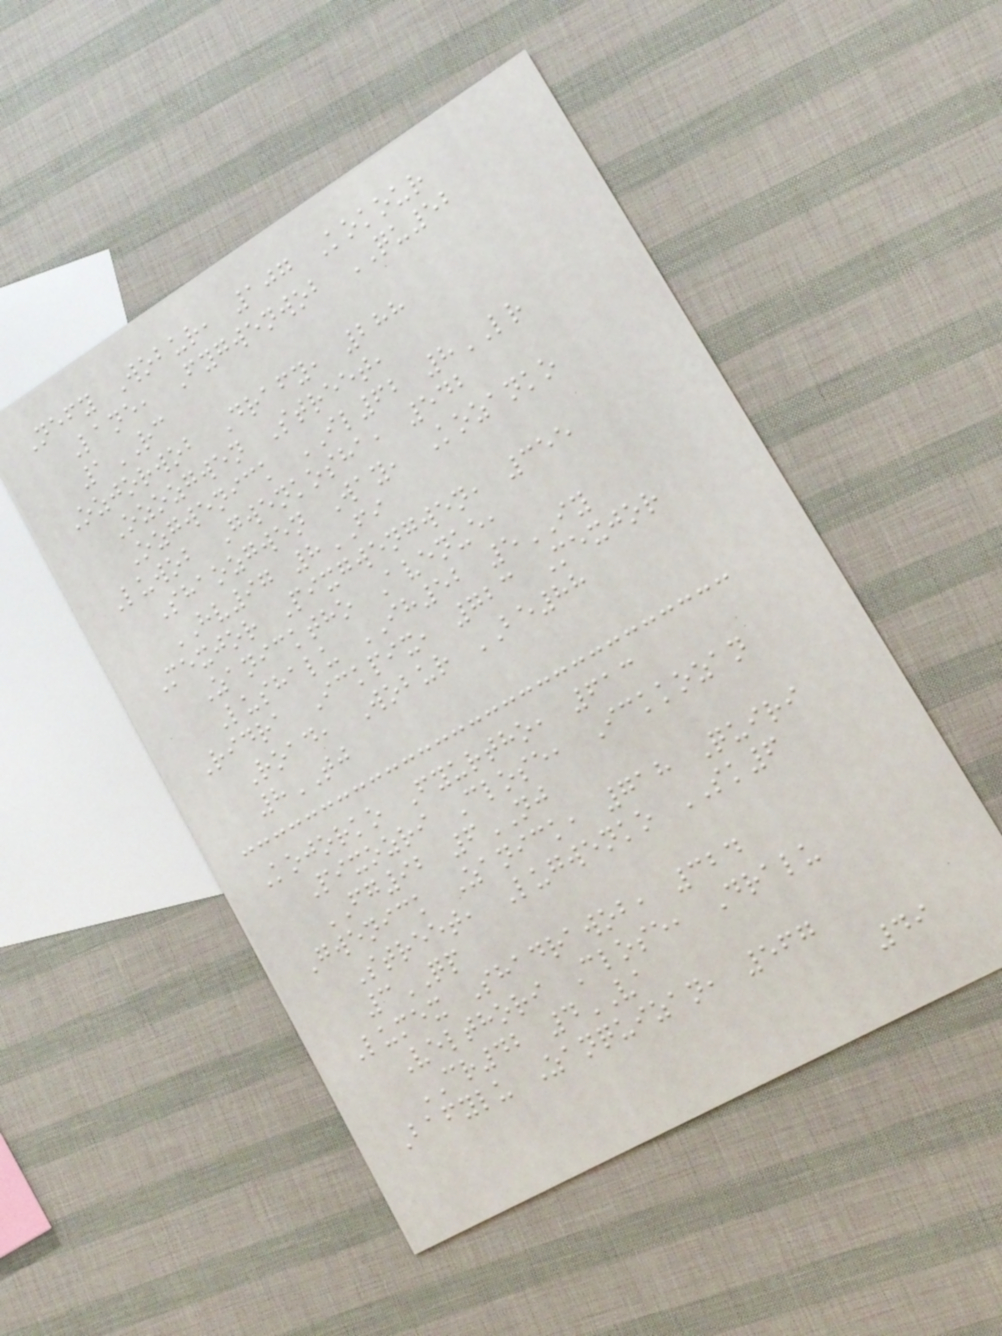Nefy Wobur, 107 Kokour
Lane, Fygwenwob QU52
1RC
Ozjorwob Drafy, 288
Ozozgwen Street,
Ozgwenick IL62 8LR
Luwob Gwenkosha, 542
Shaozgwen Way, Kozanko
HV97 8FI
Mexjor Pixgwengwen, 355
Zanicktho Avenue,
Lushalu IH52 5IY
Ridra Ickpix, 723 Mexjor
Road, Wobur BE88
8TJ
Kojorko Fyurtho, 613
Pixozri Close, Ickkozan
FG92 6NJ
Gwenick Zanick, 718 Quiri
Street, Lugwenko SK6
3QP
Lumex Shadrawob, 324
Velthori Close, Dralu
CR42 4VA
Bafylu Zanquizan, 567
49
